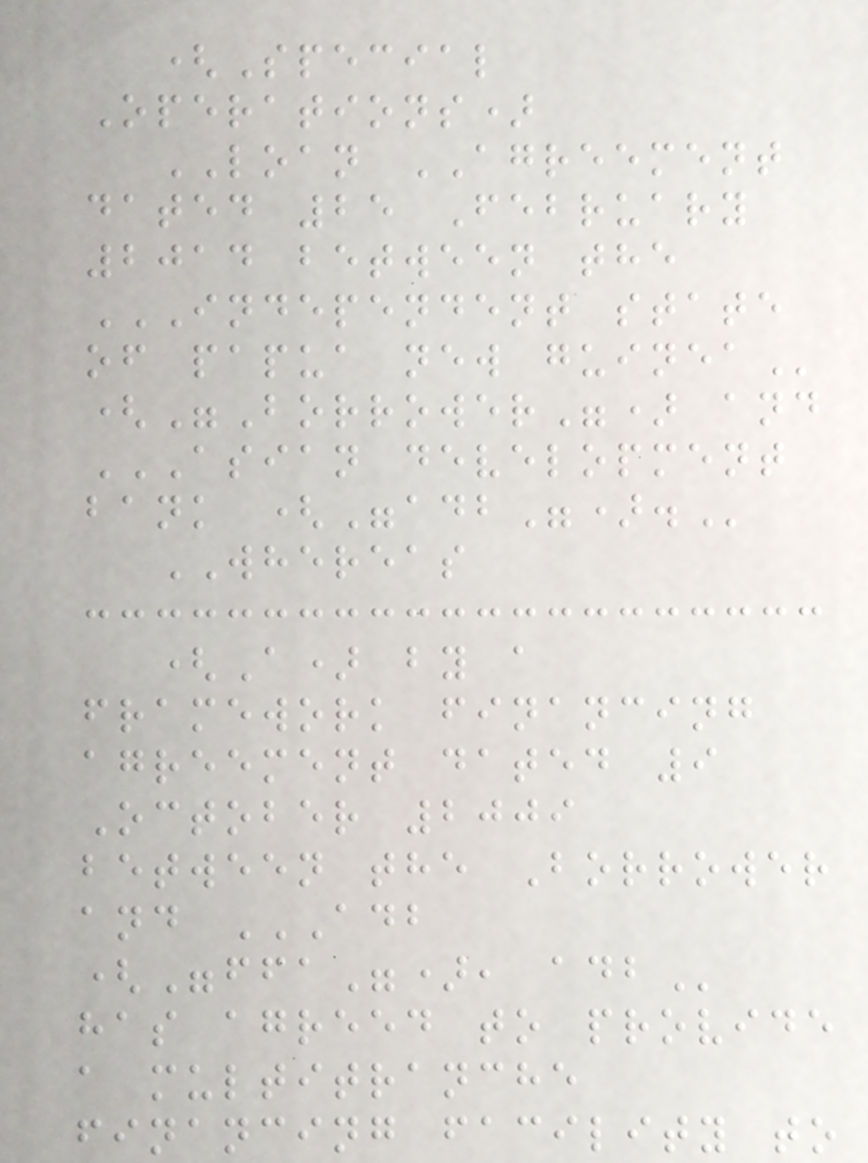(Special
Operations)
LOAN AGREEMENT
dated 25 February
2014 between the
INDEPENDENT STATE
OF PAPUA NEW GUINEA
("Borrower") and
ASIAN DEVELOPMENT
BANK ("ADB").
WHEREAS
(A) by a
framework financing
agreement dated 9
October 2009
between the Borrower
and ADB
("FFA"), ADB
has agreed to provide
a multitranche
financing facility to
